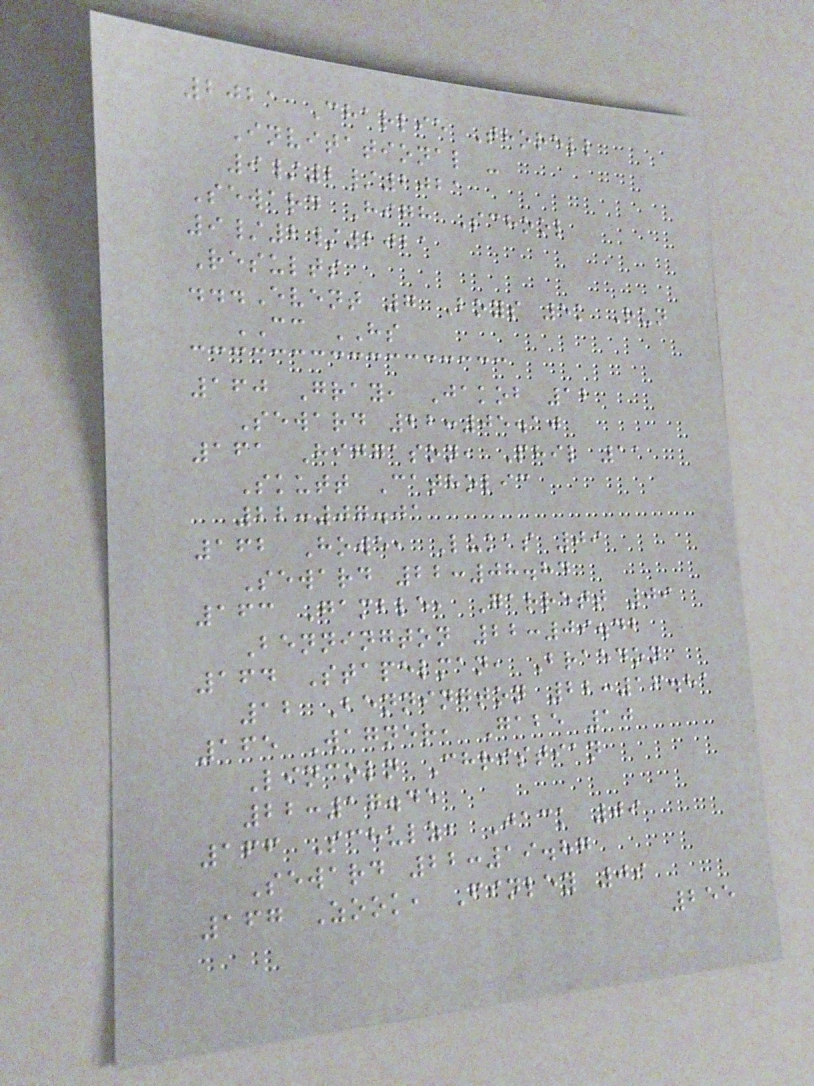2021 Charlie Thorell
Invitational -
9/2/2021
Seward High School
9/2/2021
Results
...Event 7 Boys 5k Run
CC HS
160 Gray, Jakob 12
Seward 22:05.10
161 Higgason, Phil 11
Skutt Catholic
22:07.01
162 Howe, Lukas 09
Seward 22:08.84
163 Gamble, Garrett 09
Bennington 22:09.42
164 Stapelman, Braedon
12 Bennington 22:16.81
165 Wagner, Gabe 10
Lincoln Christian
22:17.45
166 Schulz, Jack 09
Seward 22:19.87
167 Zook, Finley 09
255
